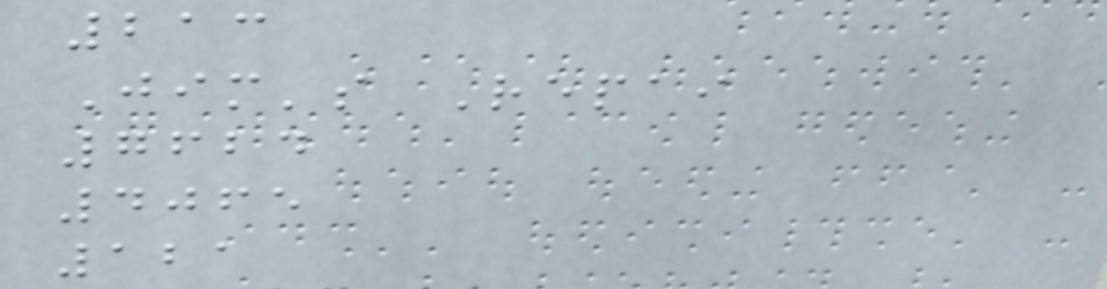213
Jim's Repai
7624
4065
121
